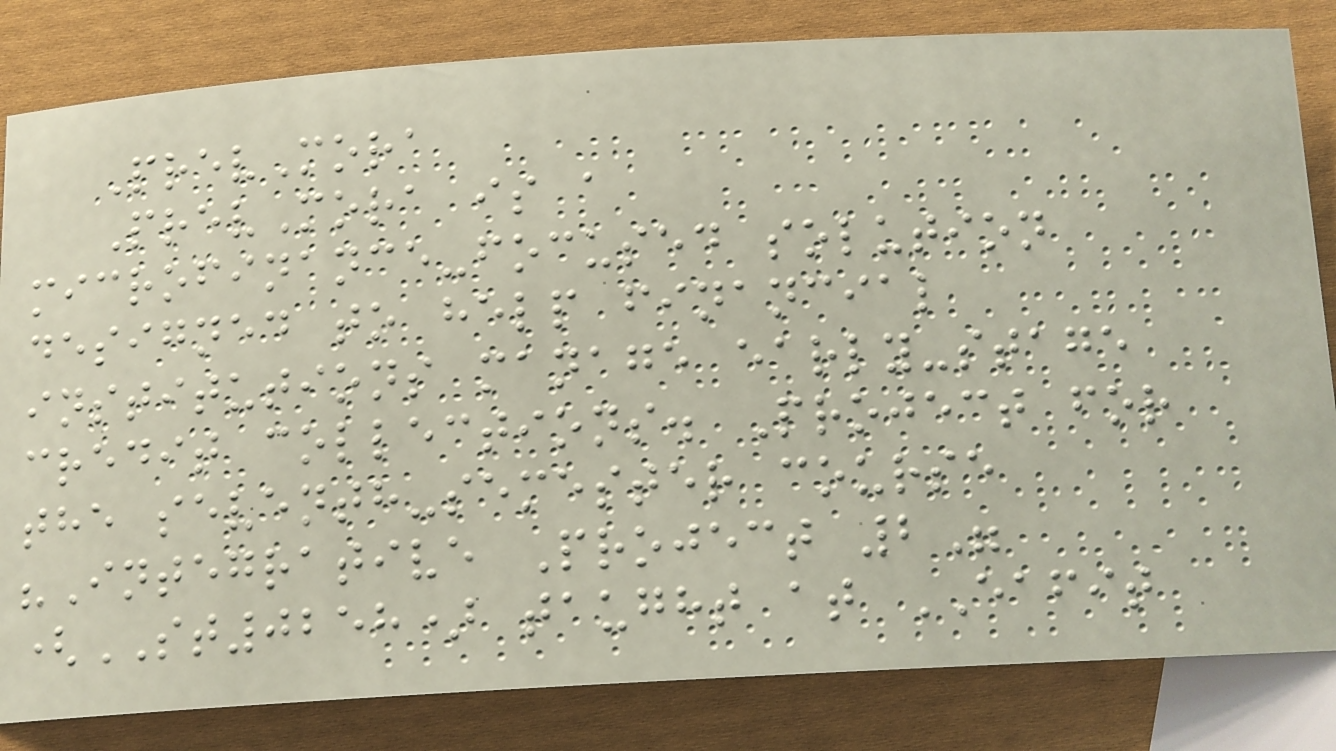PrevMora
PrevMora is a
microfinance-focused solution
designed to help financial
institutions manage early-stage
credit collections. Project for
the seventh-semester course
"Integrative Project 2"
(ST0258) taught at EAFIT
